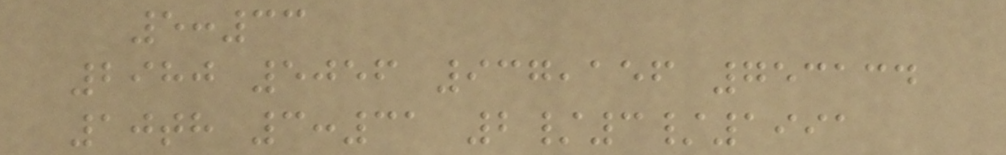5:33
2980 5056 937,156 753134
10th 3:31 2/3/1991
